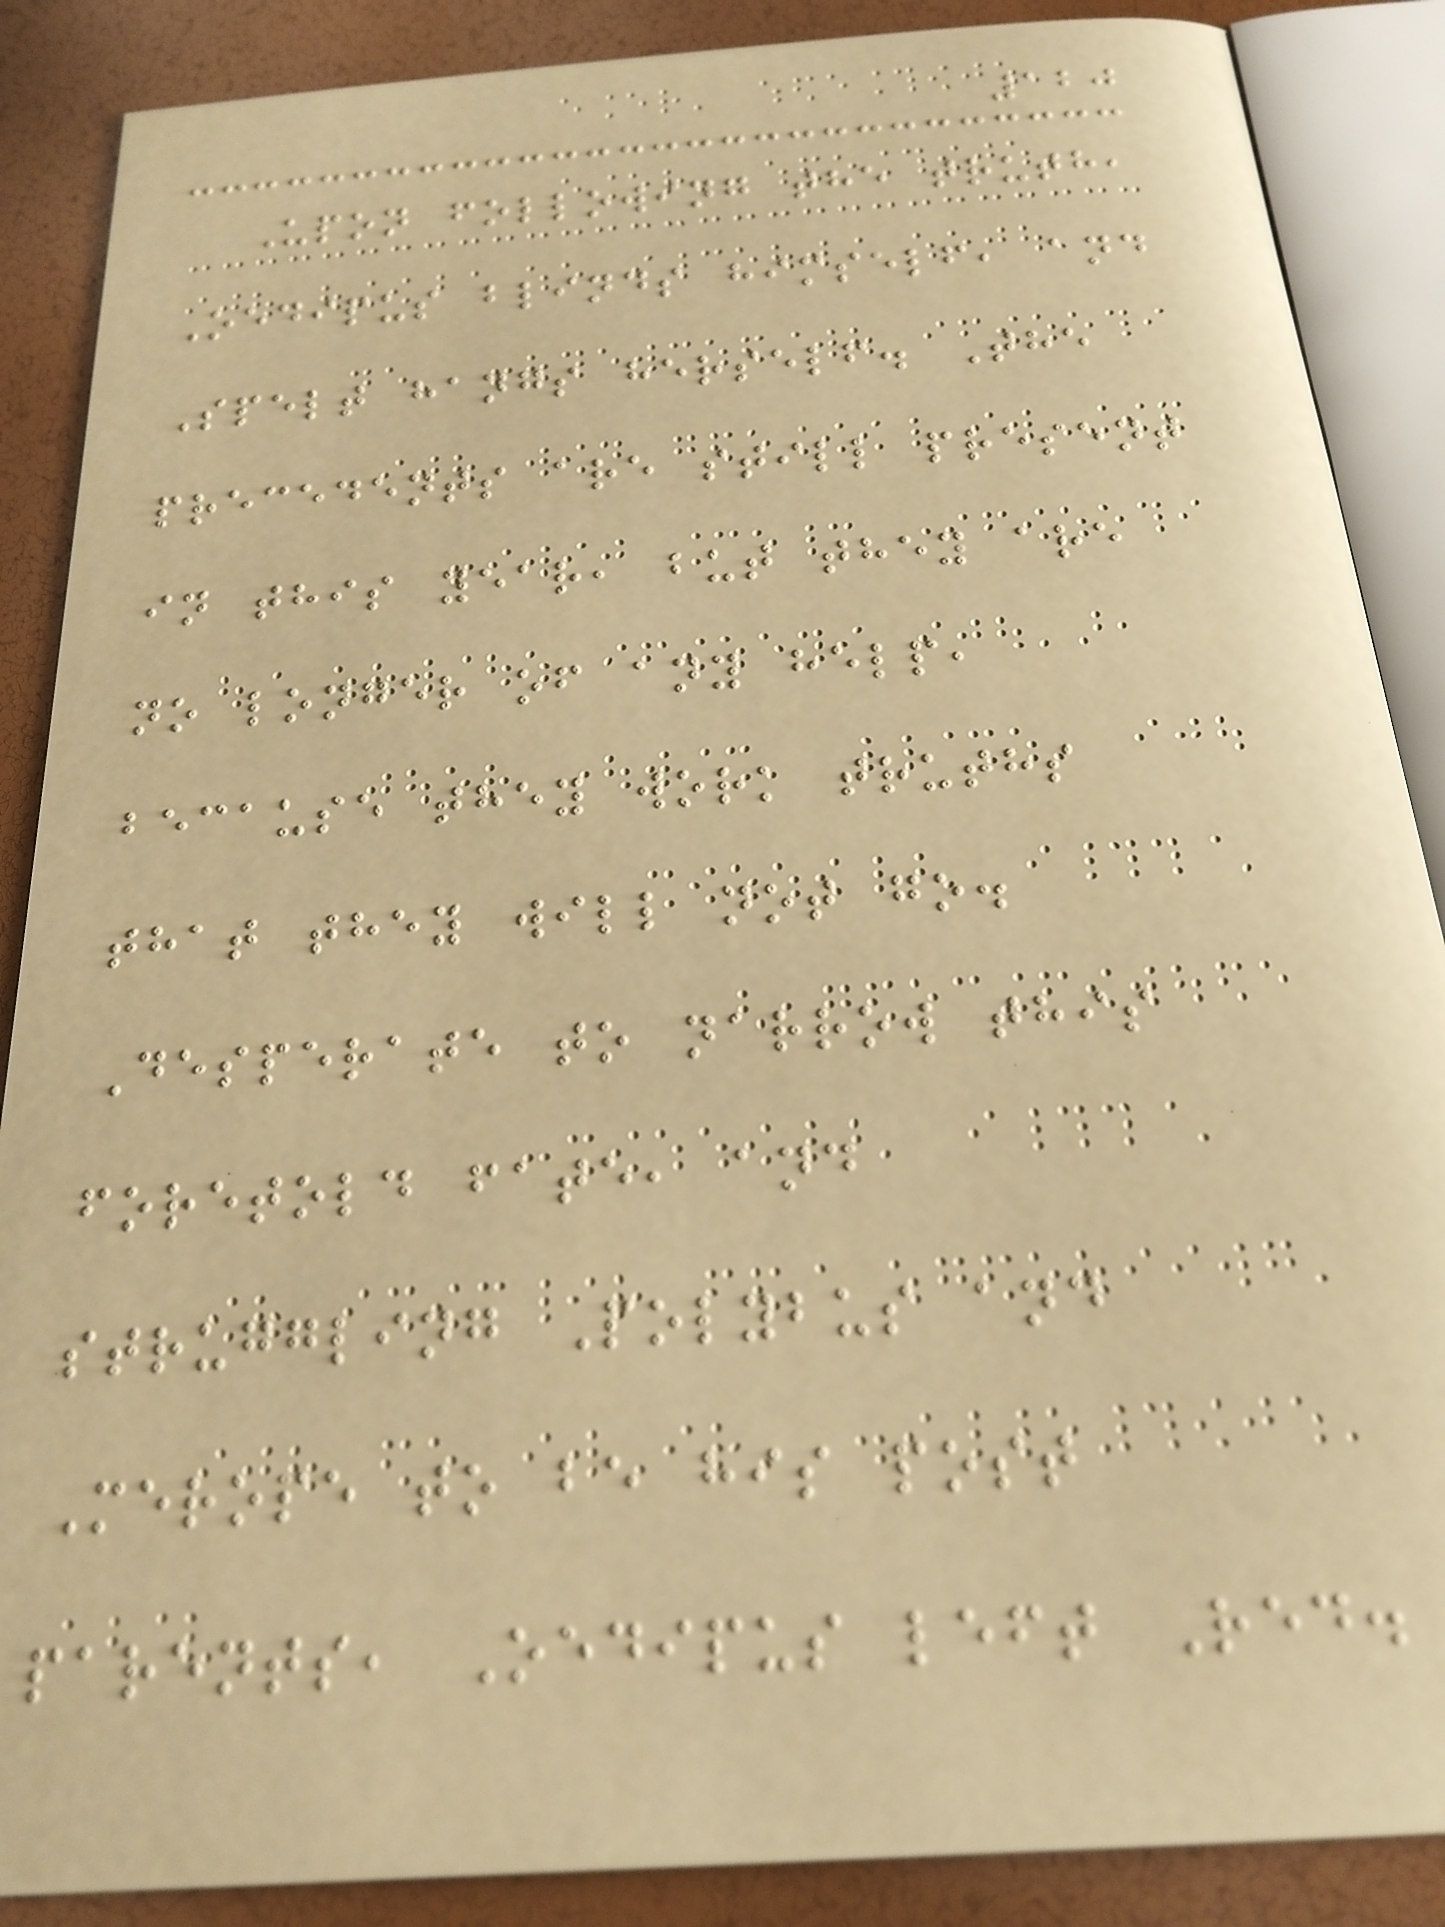120
Upon following the truth,
Oedipus blinds himself, and
Spelt hangs herself. The
precedents are still present
in this year, but they are
no longer of any help,
because they work truths
that they will not go.
Desperate to narrow this
foretold fate, and
struggling Polybus and
Merope to be his post
parents, Oedipus left Red.
